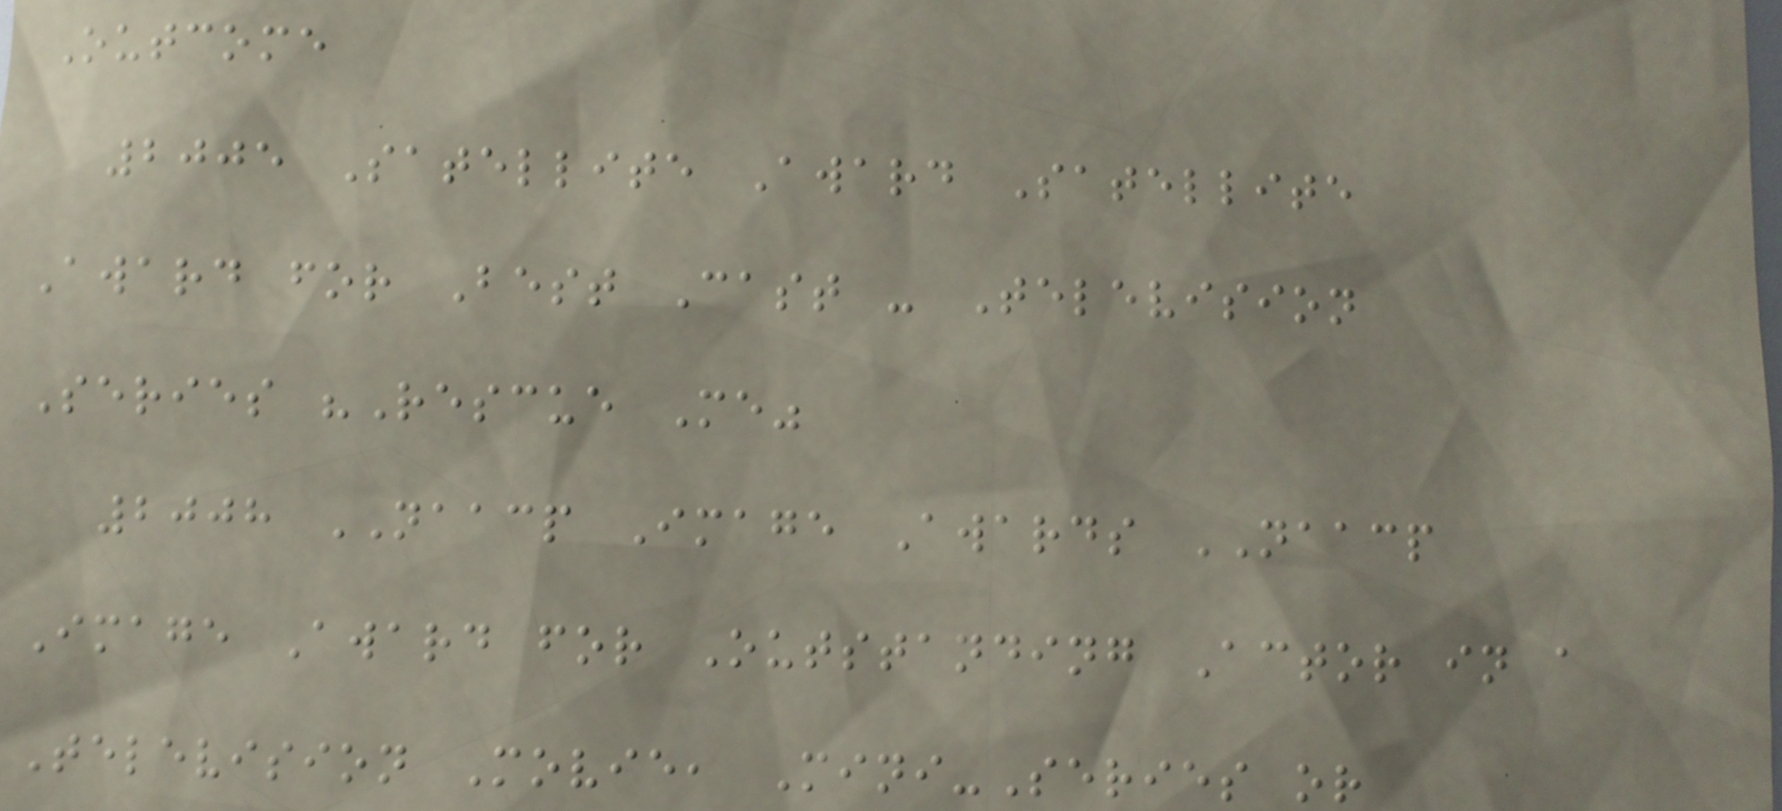Outcome
2005 Satellite Award Satellite
Award for Best Cast - Television
Series "Rescue Me"
2008 NAACP Image Awards NAACP
Image Award for Outstanding Actor in a
Television Movie, Mini-Series or
